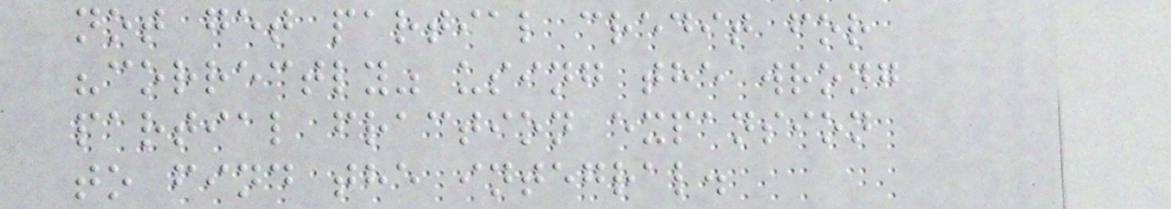not get partial credit for
"correctly" using the wrong
partial fraction expansion
to find the integral.
